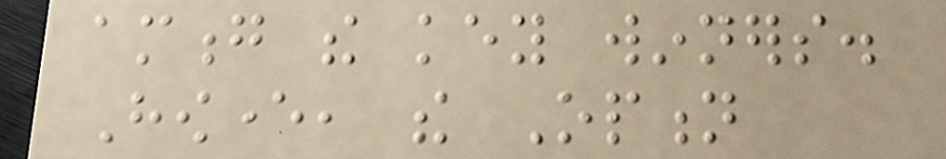among the key winners.
However, the Option
